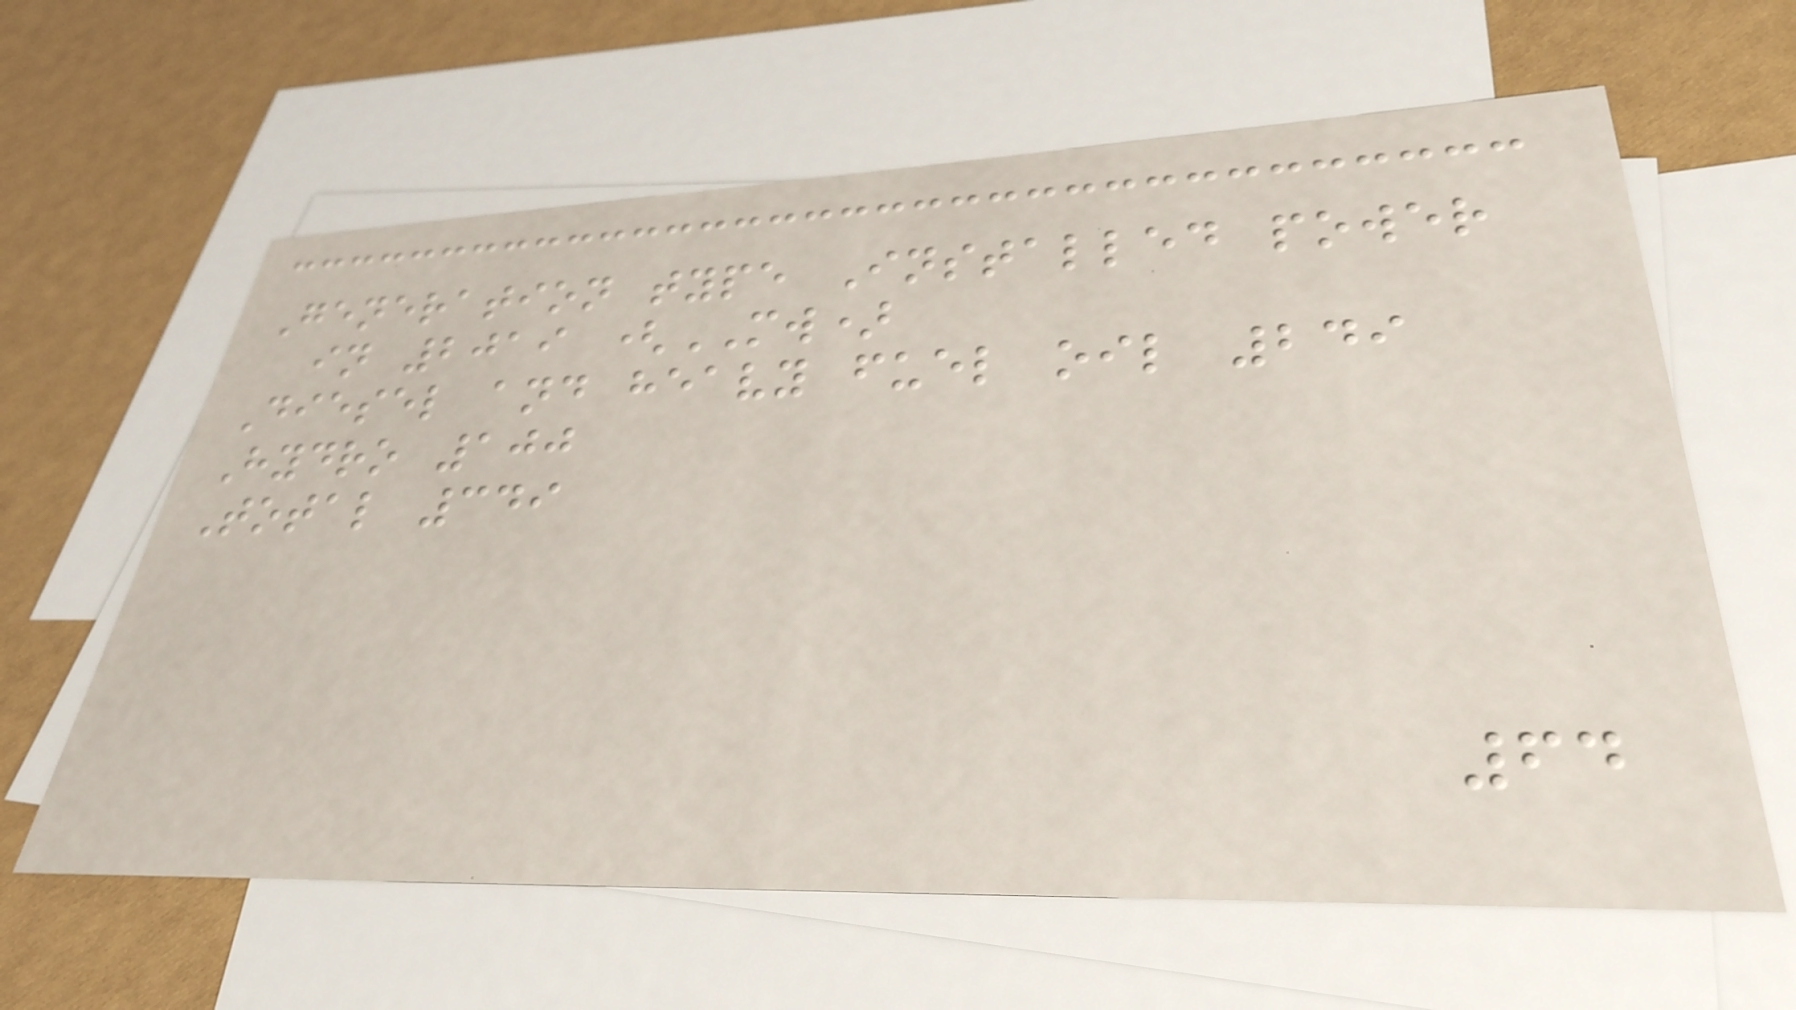Generation type Installed power
in 2019 (MW)
Diesel and heavy fuel oil 249
Hydro 100
Total 349
64
